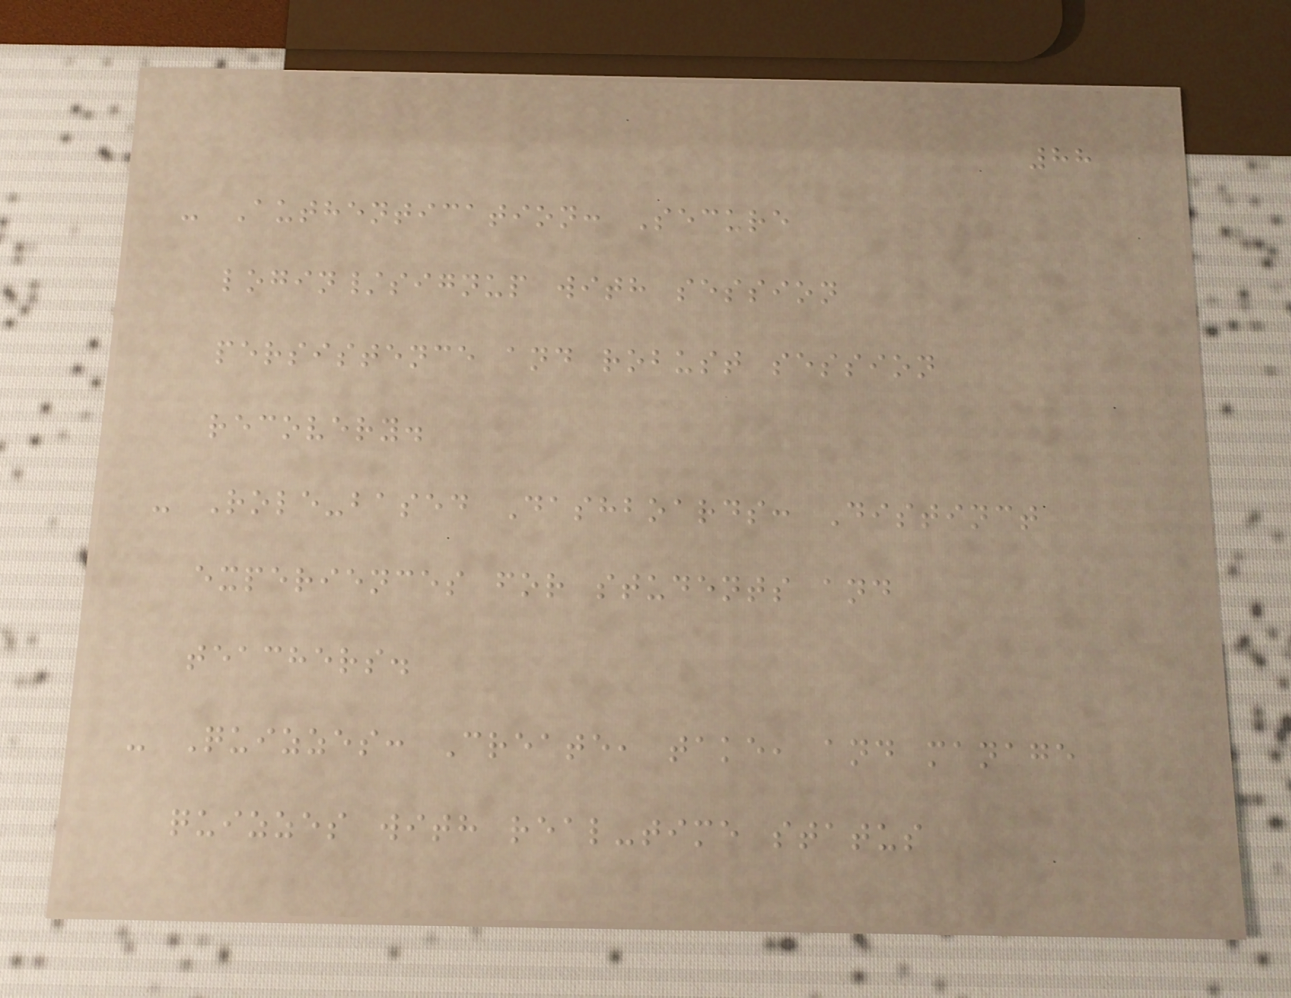88
- Authentication: Secure
login/signup with session
persistence and robust session
recovery.
- Role-based Dashboards: Distinct
experiences for students and
teachers.
- Quizzes: Create, take, and manage
quizzes with real-time status
